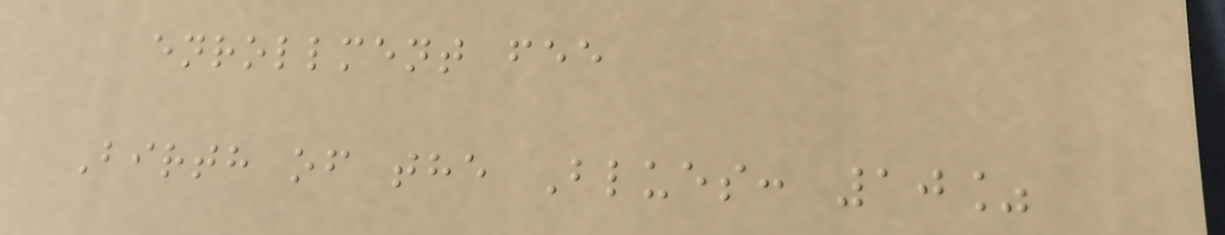enrollment fee
Birth of the Blues: 10%
